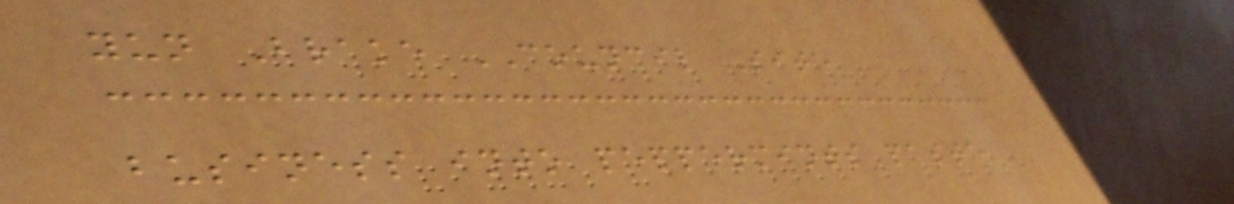yun Brake COUNCIL Site
business into peppermints paste
